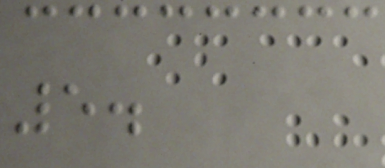5.
